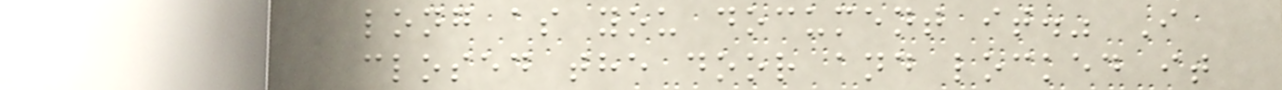long as you document it." I
closed the door and locked it
